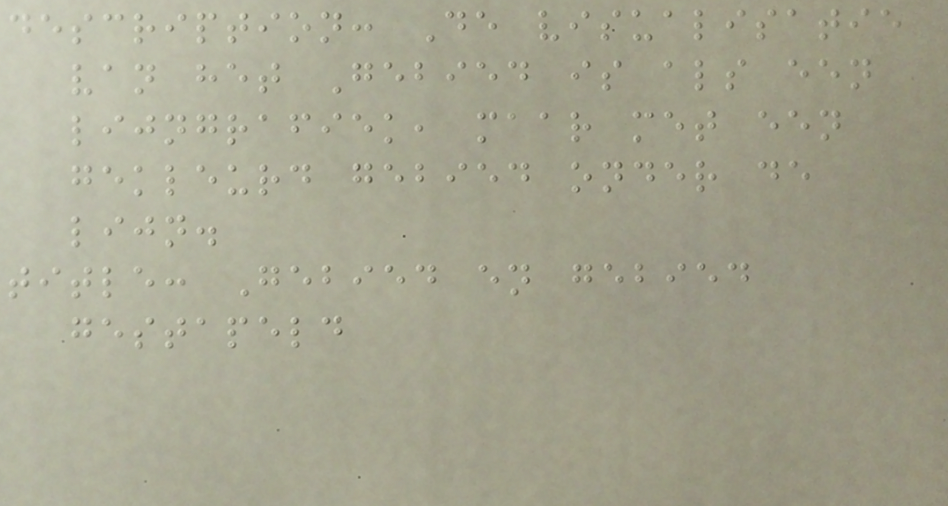description: De visualisatie
van het Gebied is als een
lijngrafiek, maar met een
gekleurd gebied onder de
lijn.
title: Gebied en gebied
gestapeld
